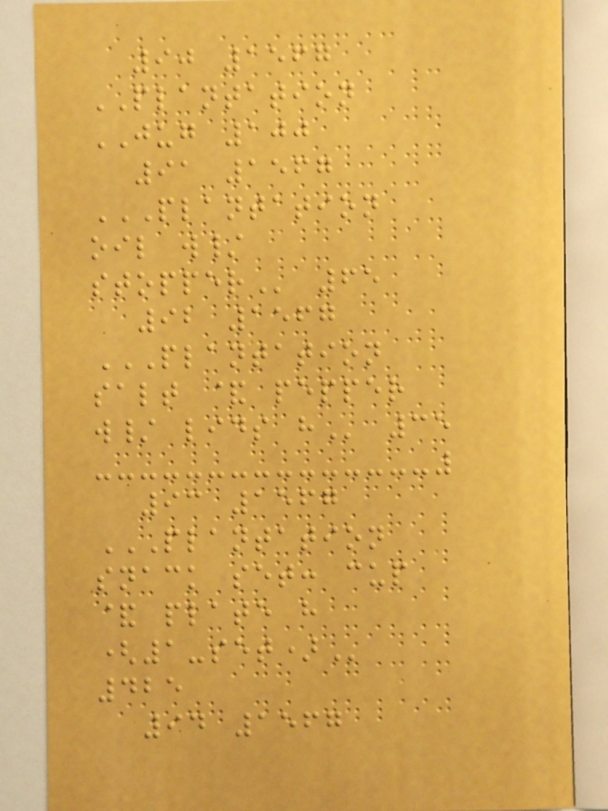90 1567
PLANTATION
JUG 100
91 1567
PLANTATION
OIL W/
STOPPER 65
92 1567
PLANTATION
SALT & PEPPER
W/ LIDS H 35
93 1567
PLANTATION
SNACK SET: CUP
& PLATE H
(1-SET)
425
94 1567
